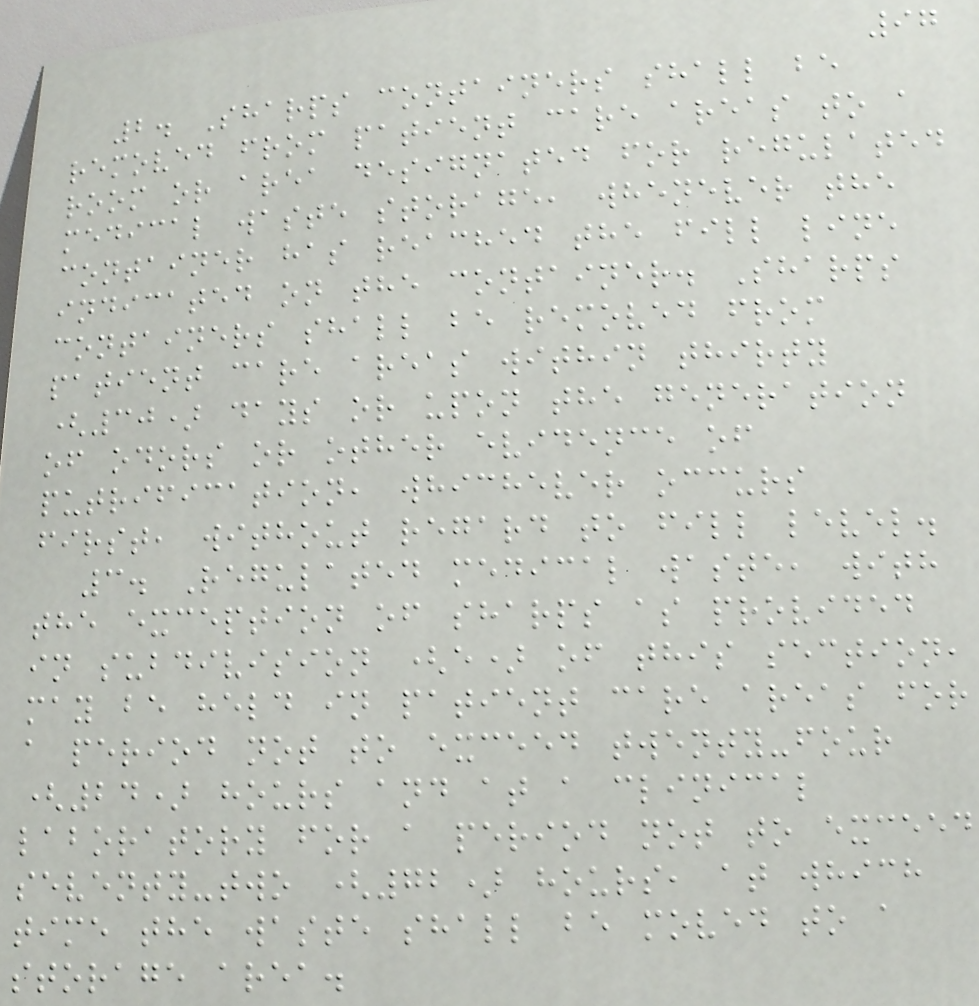97
2. Sharps containers shall be
removed from patient care areas to a
room or area designated for regulated
medical waste storage, whenever the
container has reached the fill line
indicated on the container. Sharps
containers shall be removed from
patient care areas within thirty
(30) days or upon the generation
of odors or other evidence of
putrification, whichever occurs
first, without regard to fill level.
3. Regulated medical waste, with
the exception of sharps as provided
in subdivision (e) of this section,
may be held in patient care areas for
a period not to exceed twenty-four
(24) hours and at a clinical
laboratory for a period not to exceed
seventy-two (72) hours, at which
time the waste shall be moved to a
storage area.
